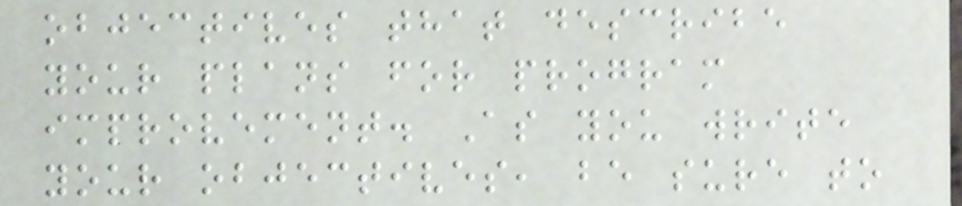objectives that describe
your plans for program
improvement. As you write
your objectives, be sure to
